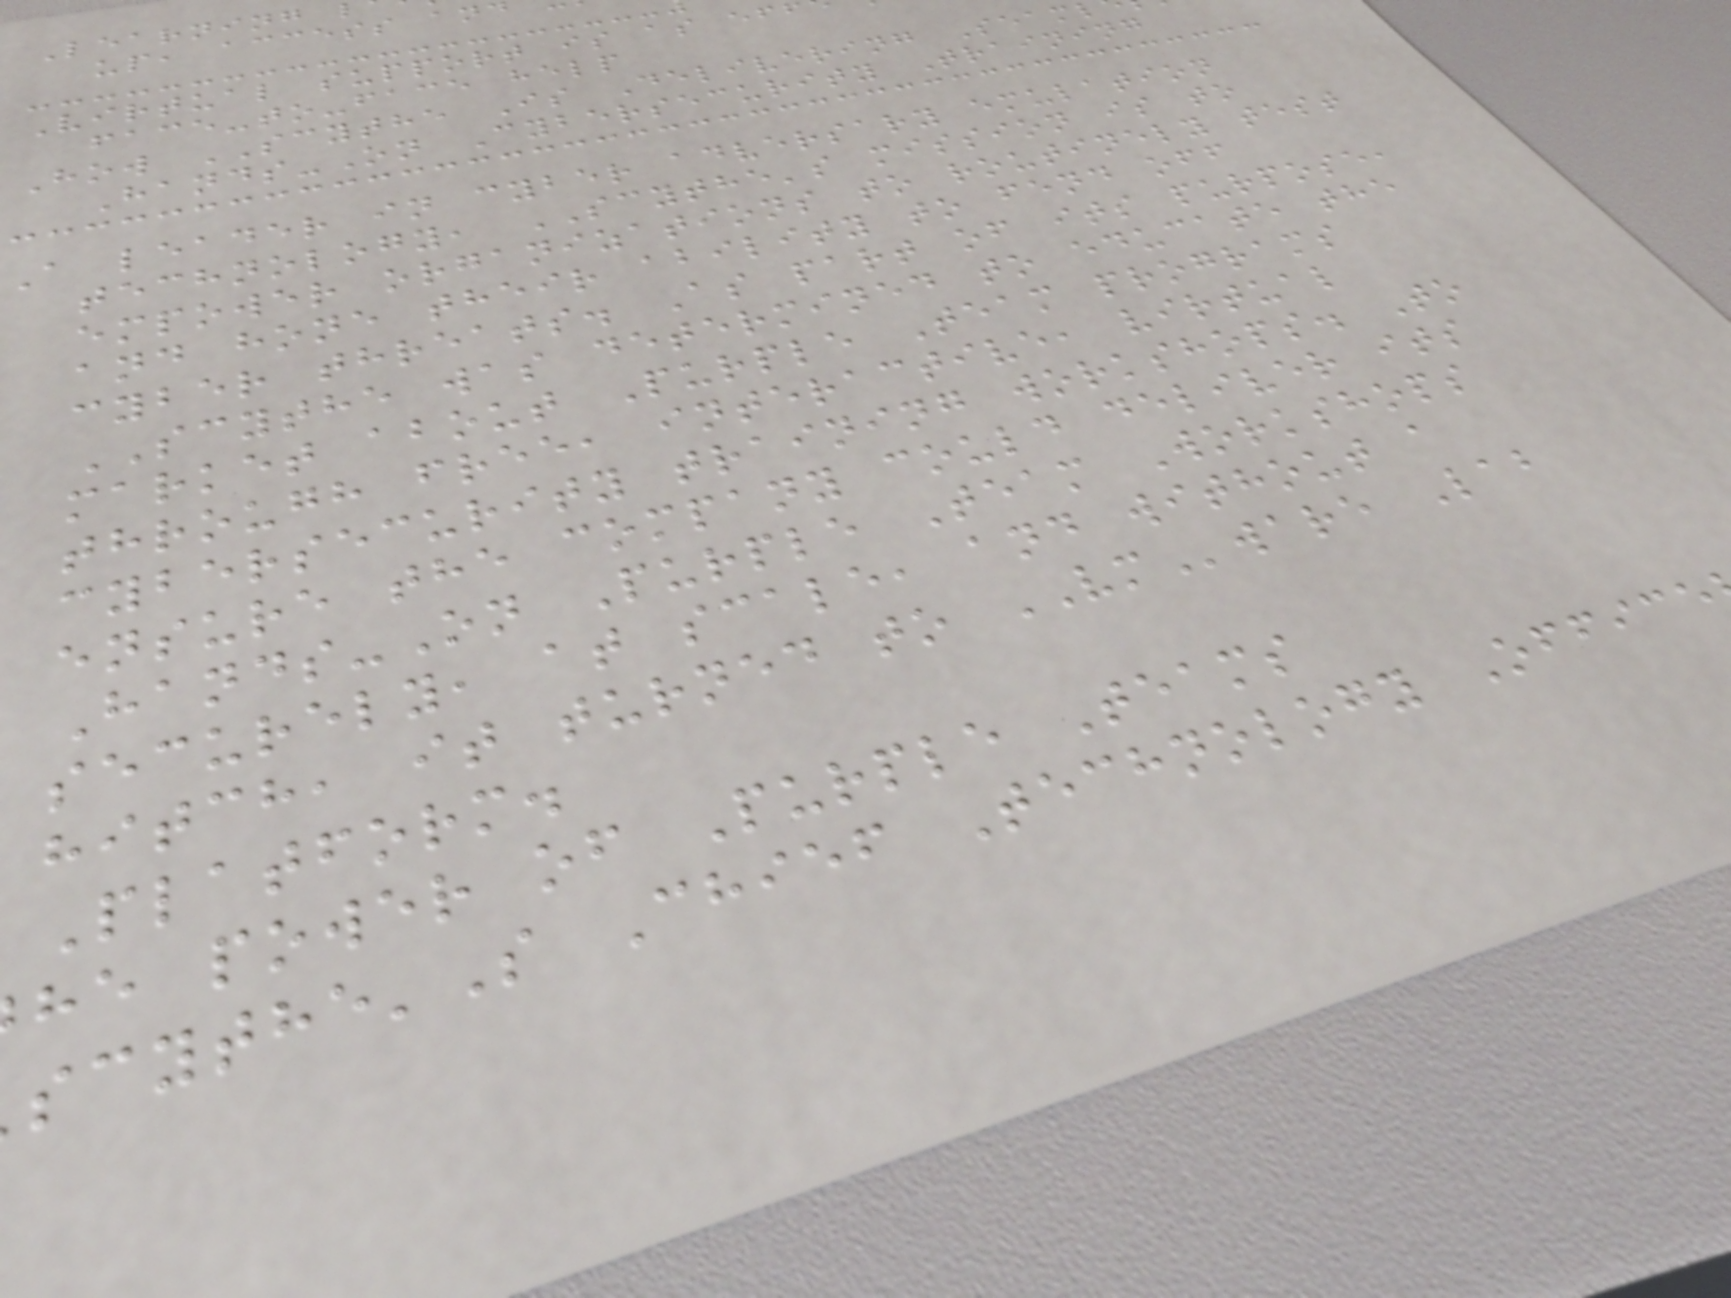up, access an
Virtual support is as ef
face-to-face help
How SCYTHE Is Delivering Seam
Hands-On Cybersecurity Training
A leader in cyber adversary emulation
technology, SCYTHE's mission is to
empower organizations to routinely test
and hone their ability to fend off
cyber threats. As part of its purpose,
SCYTHE was determined to educate the
market about Purple Team programs
through free, interactive, virtual
cybersecurity training workshops. To
ensure the company could deliver its
Hands-On Purple Team Workshops
securely, at scale, and without a
hitch, it turned to VMware Lab
Platform.
he power of Purple Teams
'S Chief Technology Office
